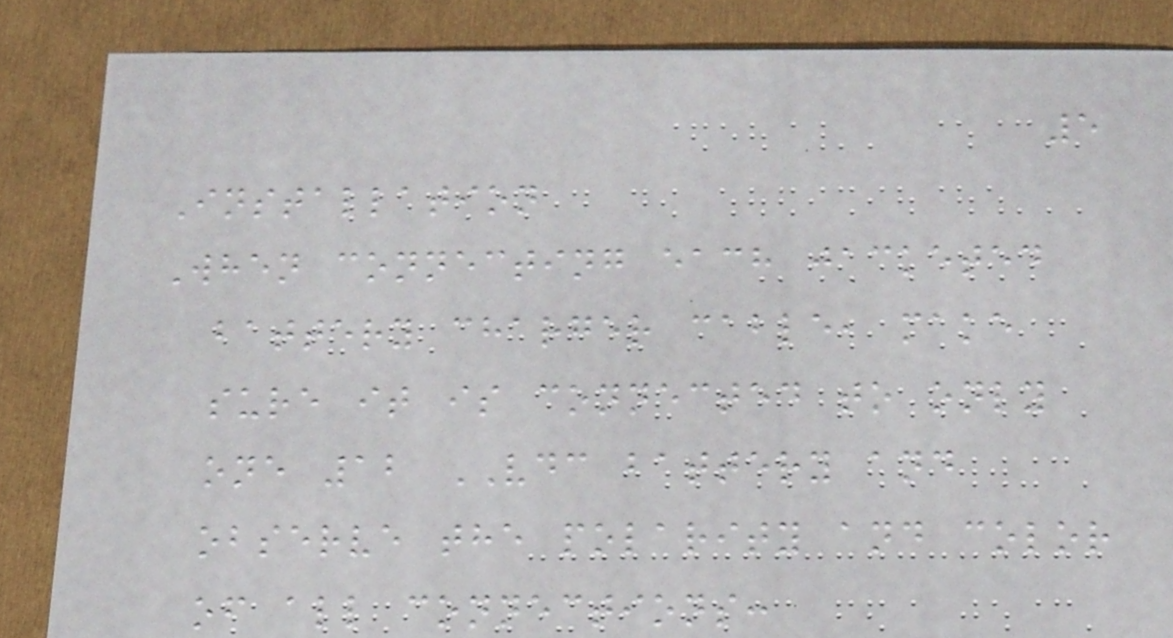5
Installation
When connecting each jacketed
battery charger cable, make
sure it is connected to only
one 12 VDC battery and
observe the polarity and color
of all connections:
